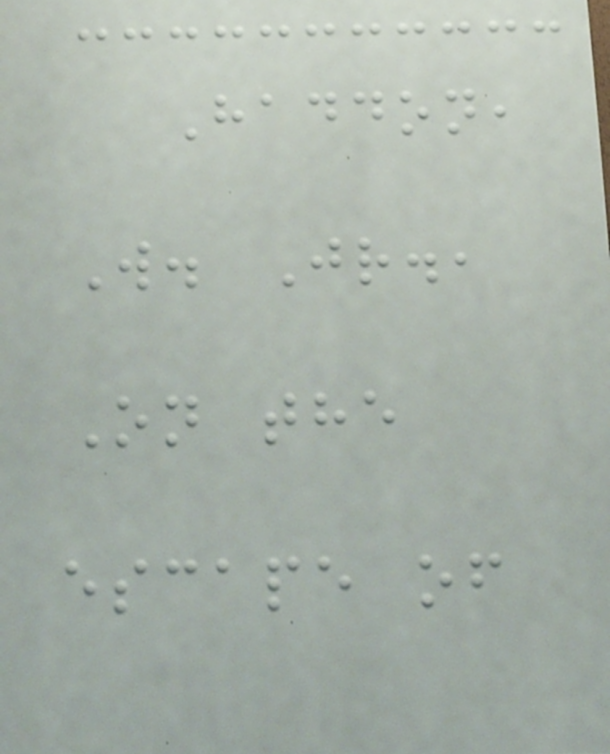Haddon,
W. Jr.,
On the
escape of
